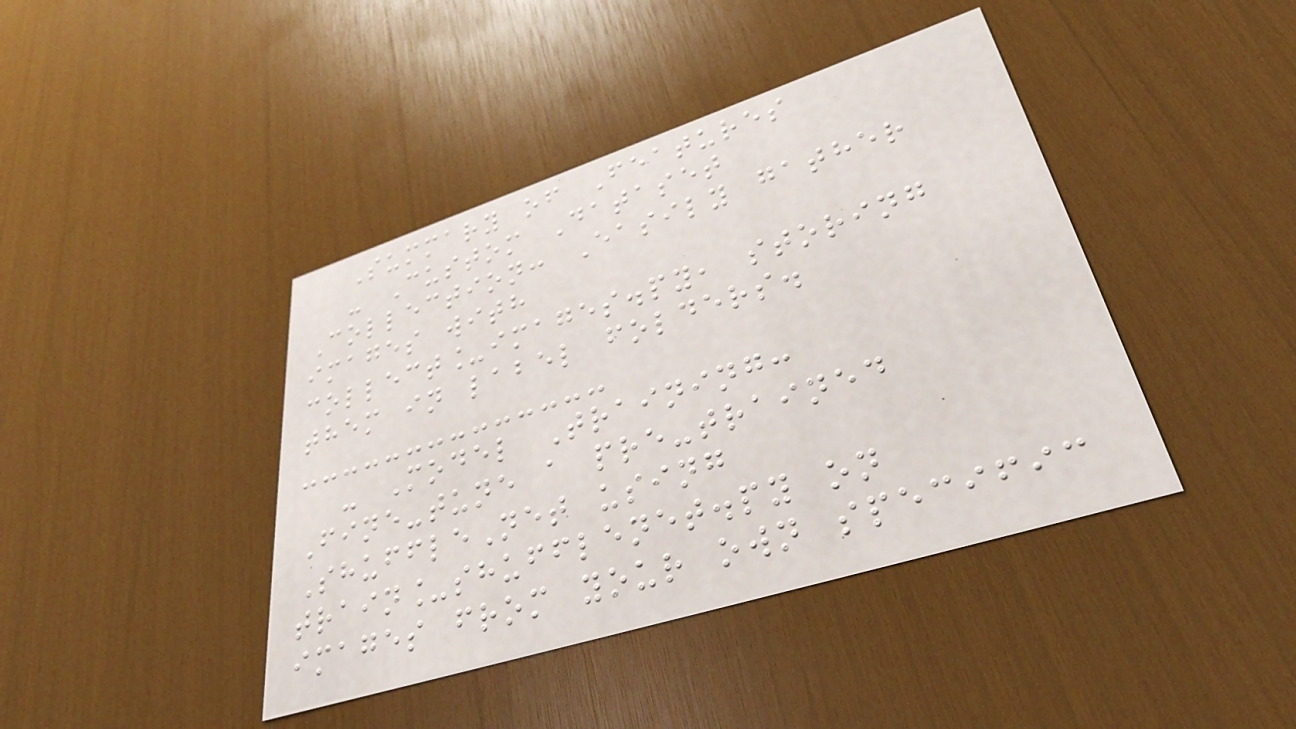Summary of Features
- Custom Dataset
Collection: Easily gather
images with
collect_images.py, storing
them in label folders.
- Model Training:
Fine-tune a pre-trained
ShuffleNet using
train_shufflenet.py on
images from your own specific
